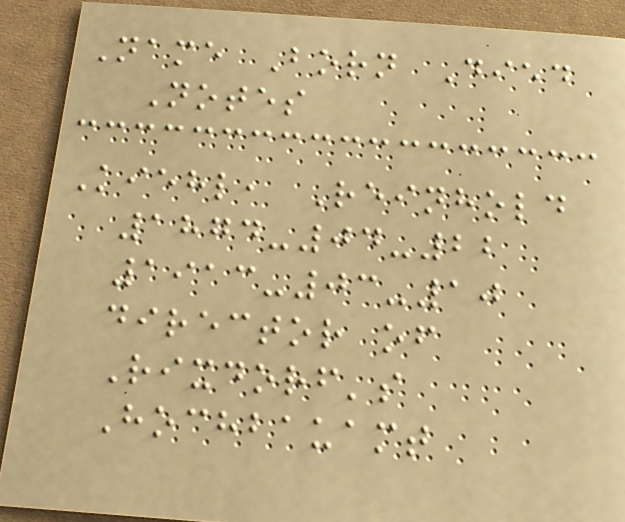Name Born Died
Notes
Kiehl, Reinhold
1874-04-22
1913-03-10
director of
Rixdorf's
Hochbauamt
